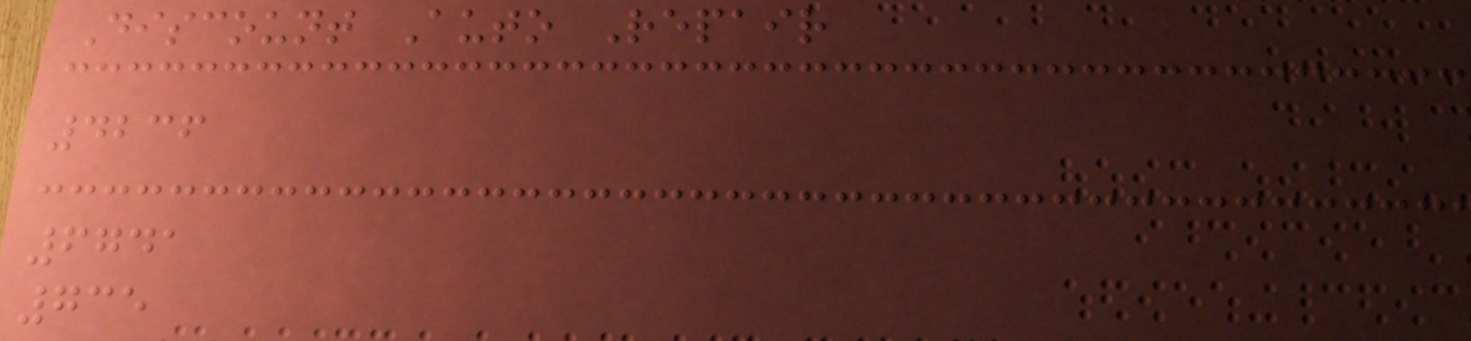Discount Auto Repair
4236
6741
735
